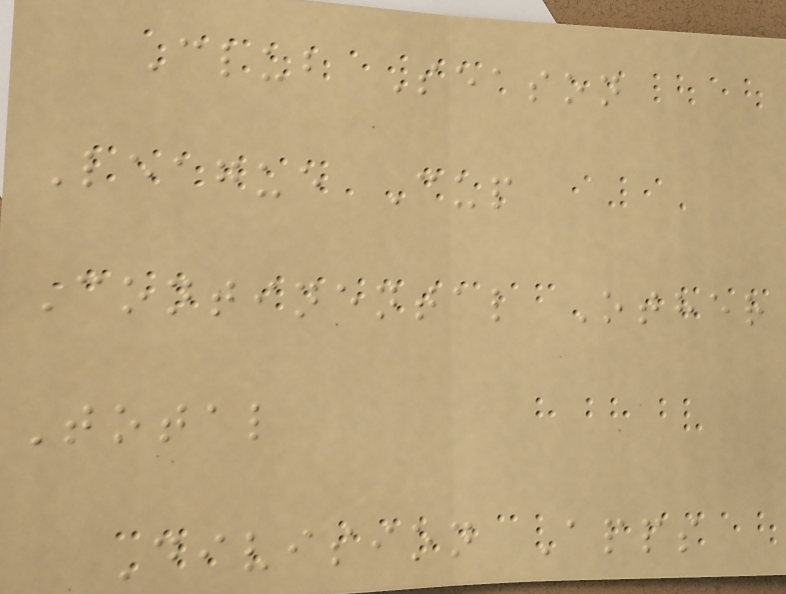Club Season
League Cup
Continental Other
Total
Division Apps
